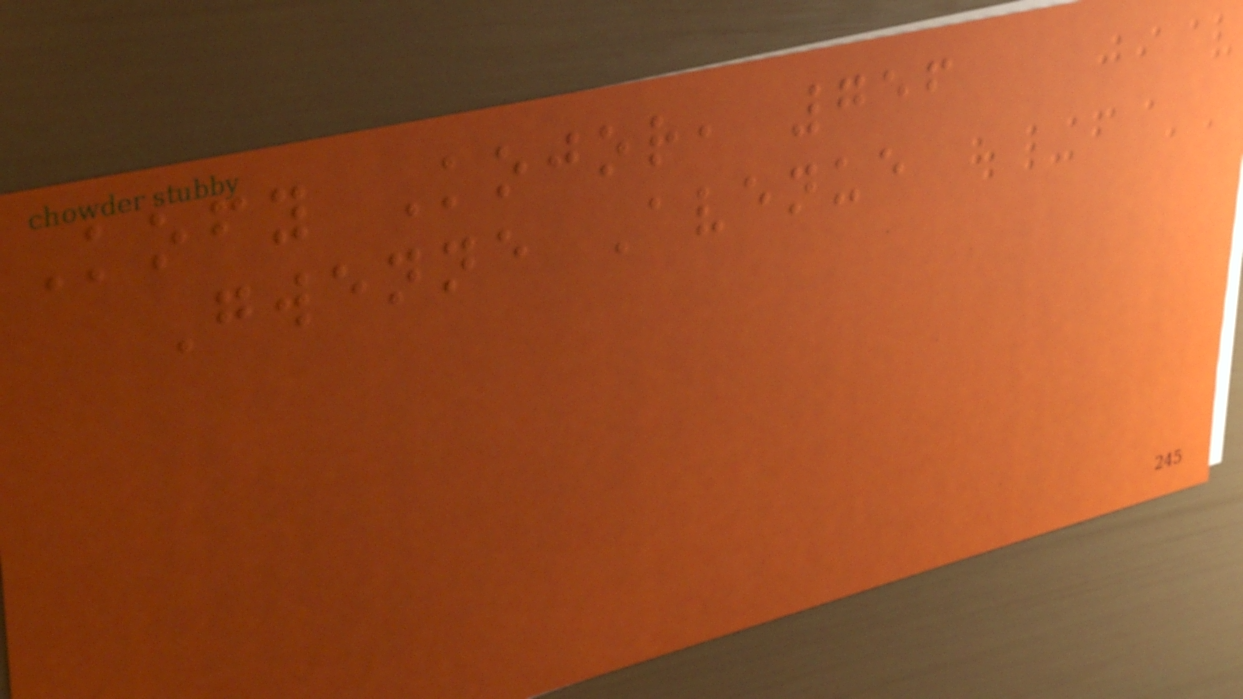Kofy Kojor, 756
Gwenne Avenue
